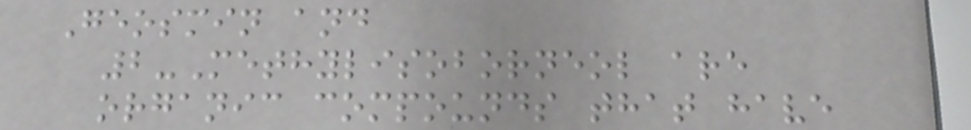Geosmin and
2-Methylisoborneol are
organic compounds that have
